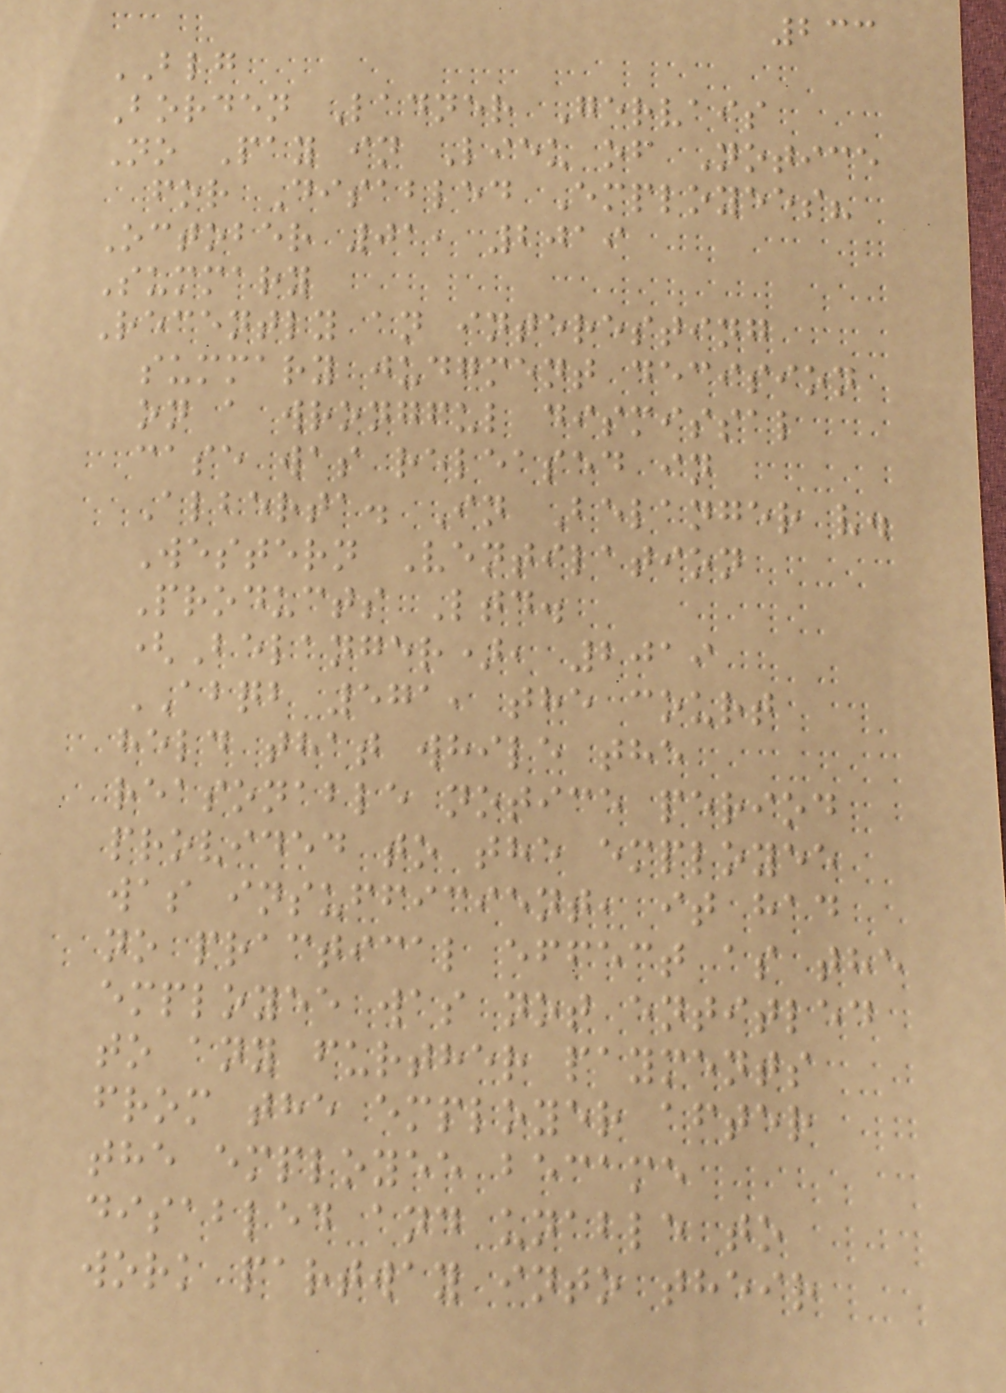233
BLG
Borden Ladner Gervais
No Pay in Lieu of Notice
for Disabled Employees?
October 01, 2019
Summary
Recently an interesting
summary judgment decision
on a wrongful dismissal
case was released in
Alberta. In Belanger v.
Western Ventilation
Products Ltd.
(Belanger), 2019
ABQB 571, the court
held that while the
reasonable notice period
provided to the employee
was insufficient, it had
no practical effect as the
employee was not entitled
to any further payments
from the employer after
the employee became
disabled and unable to
work partway into their
